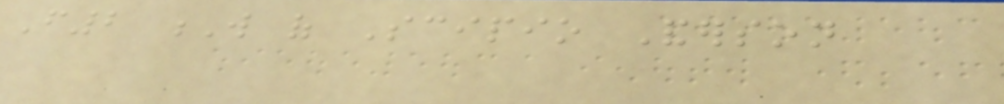F2 W of Scipio Anderson
